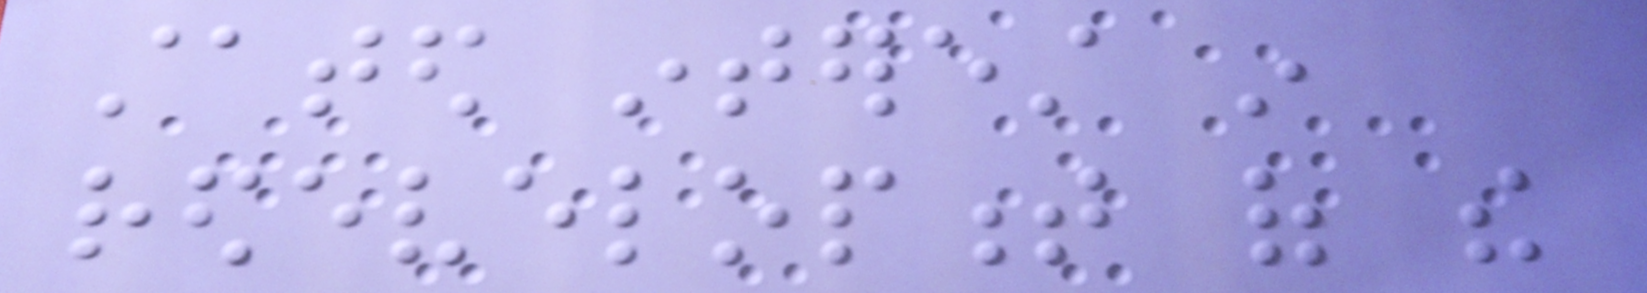stated interest in
redevelopment of the
